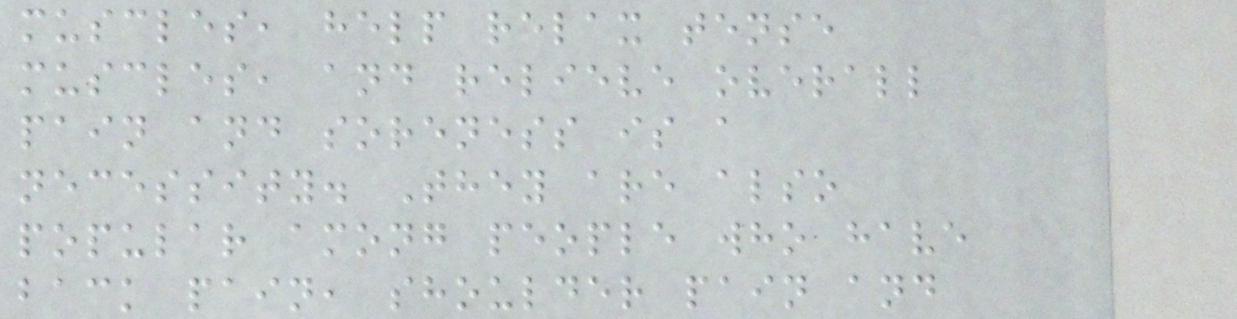muscles, help relax tense
muscles, and relieve overall
pain and soreness is a
necessity. They are also
popular among people who have
back pain, shoulder pain and
